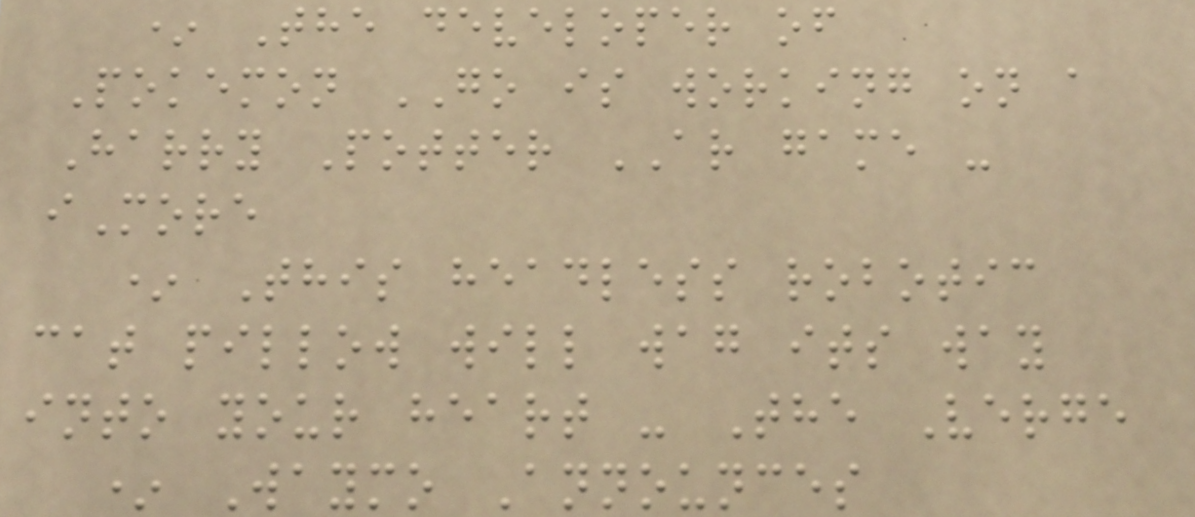* The developer of
Pokemon GO is working on a
Harry Potter AR game -
iMore
* This headless robotic
cat pillow will wag its way
into your heart - The Verge
* Waymo Announces
